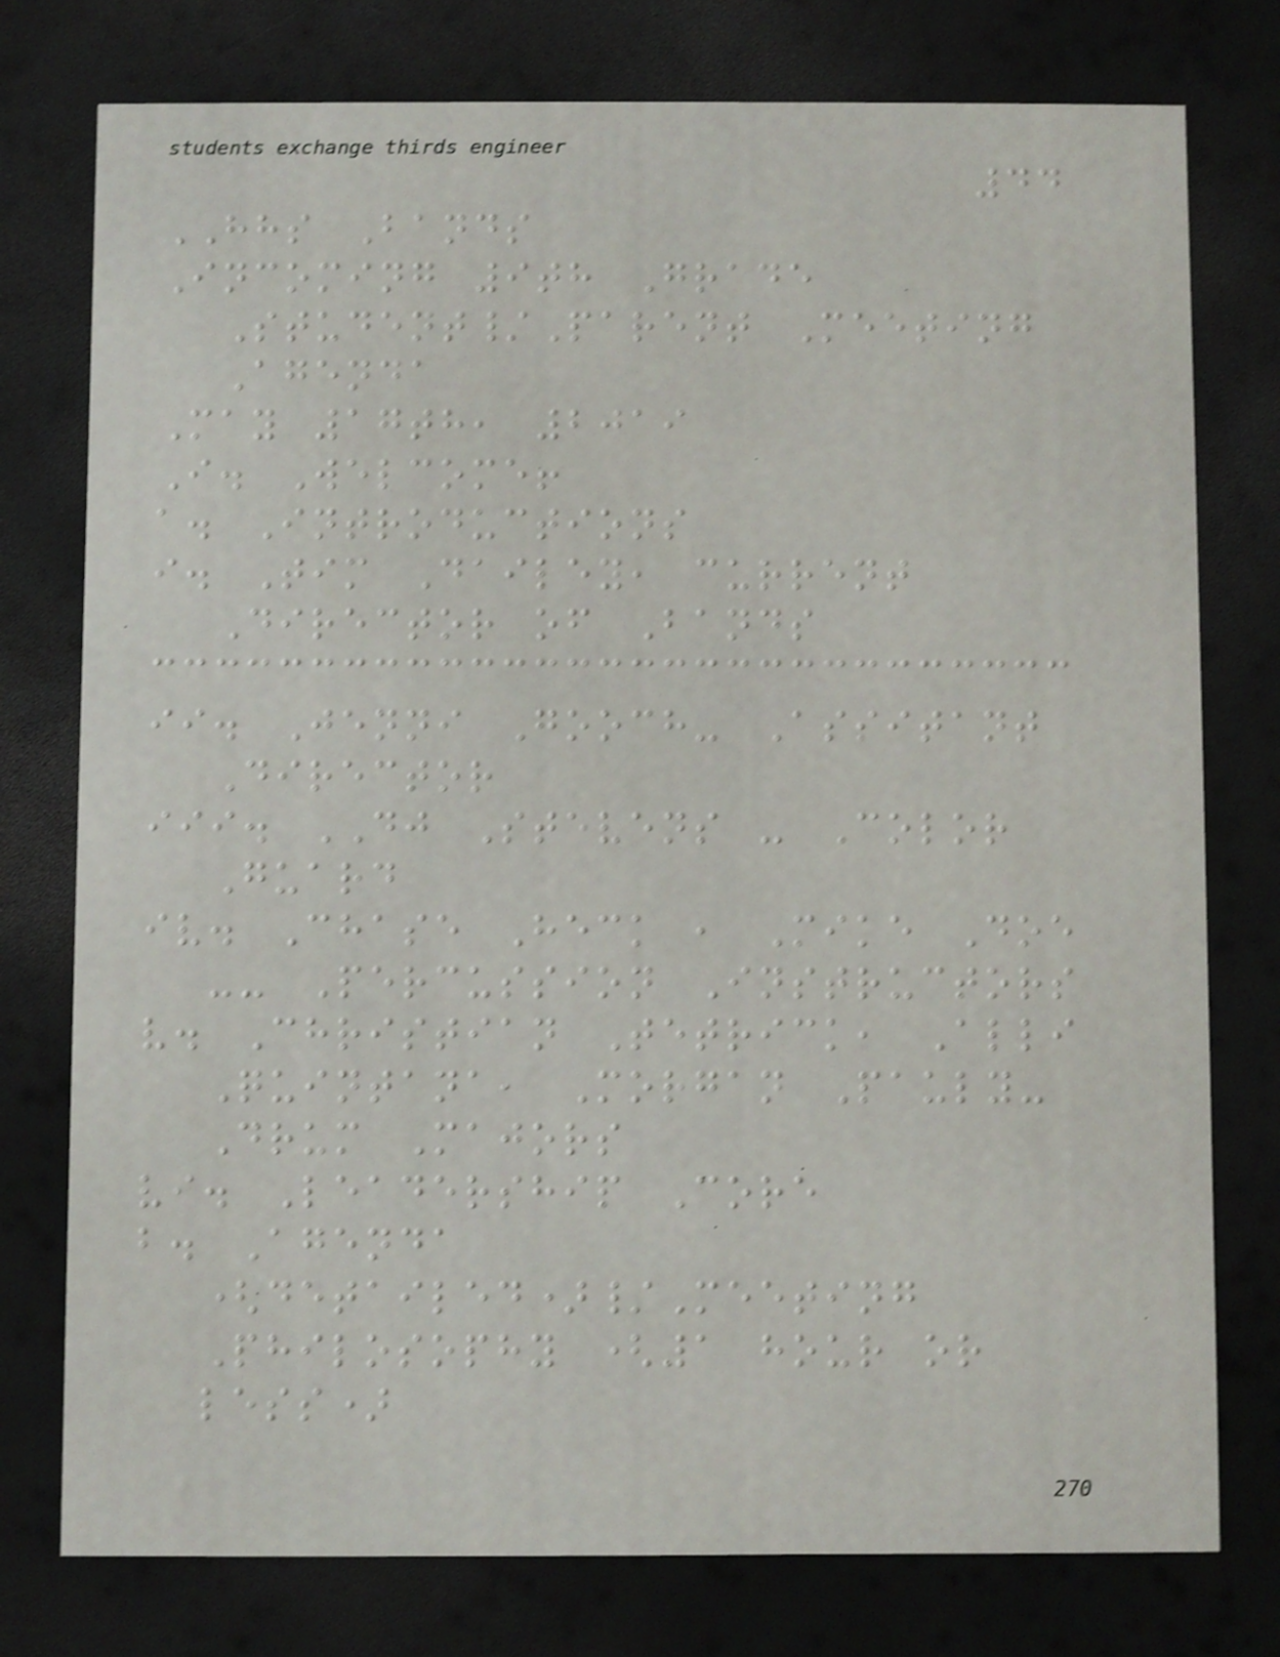44
HHS Bands
Incoming 9th Grade
Student/Parent Meeting
Agenda
May 17th, 2019
I. Welcome!
a. Introductions
i. Tim Dailey, current
Director of Bands
ii. Jenni Gooch- Assitant
Director
iii. DJ Stevens - Color
Guard
iv. Chase Heck , Mike Doe
-- Percussion Instructors
v. Christian Tetrick, Alli
Quintana, Morgan Pauly-
Drum Majors
vi. Leadership Core
b. Agenda
(detailed)/Meeting
Philosophy (1 hour or
less)
